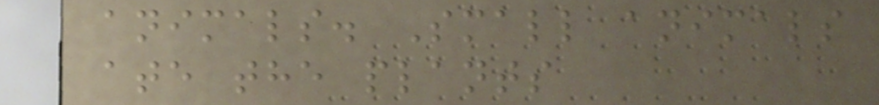animals. Small animals
ate the plants
